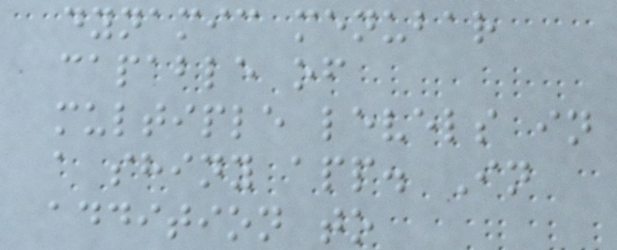dynamic menubar
capable of
multiple levels in
a shiny app. In
addition to
